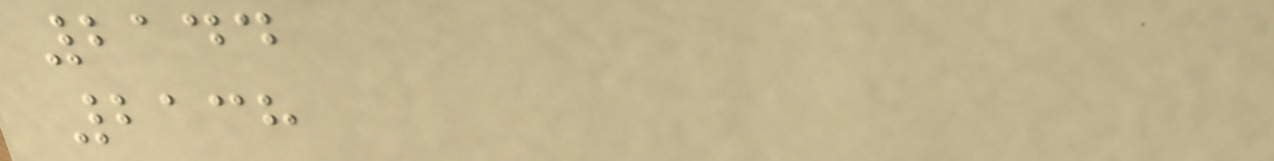2144
2138
